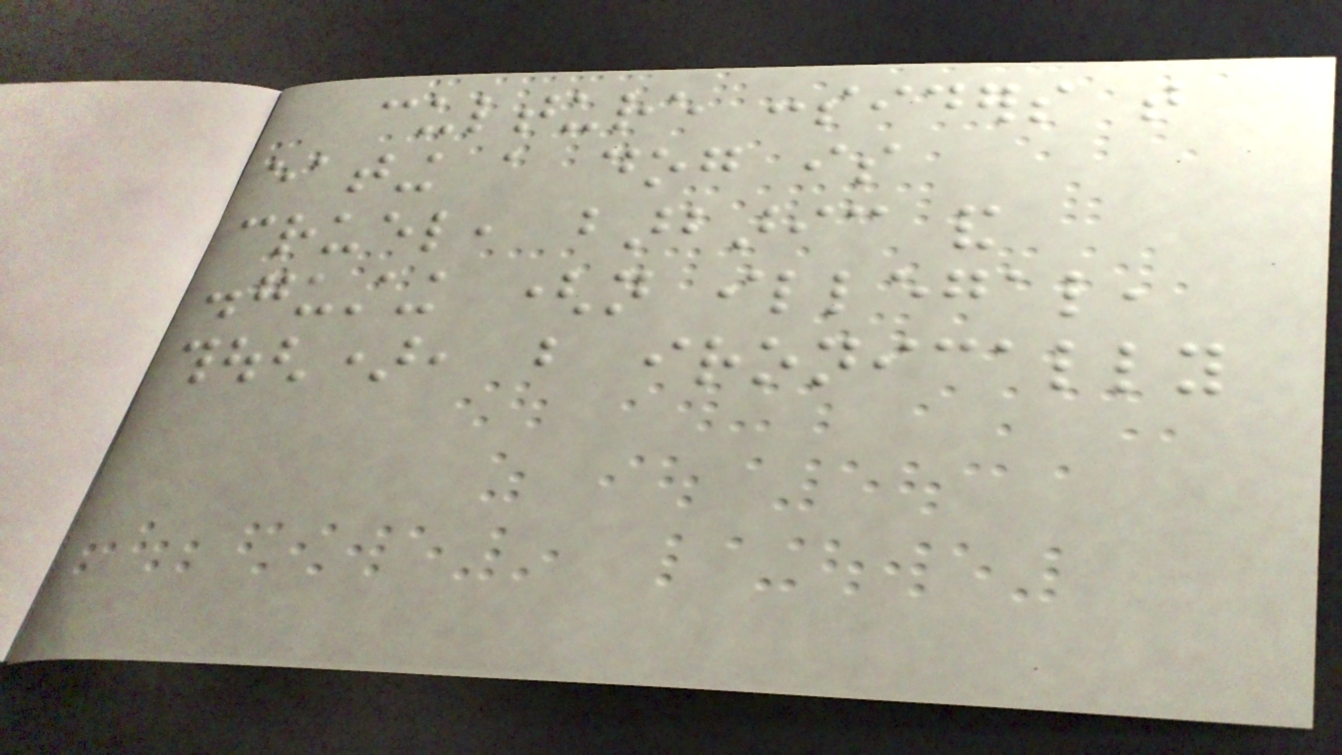culture considers that
eating a dog is
cruel, barbaric and
disgusting (not illegal,
though), but ironically
